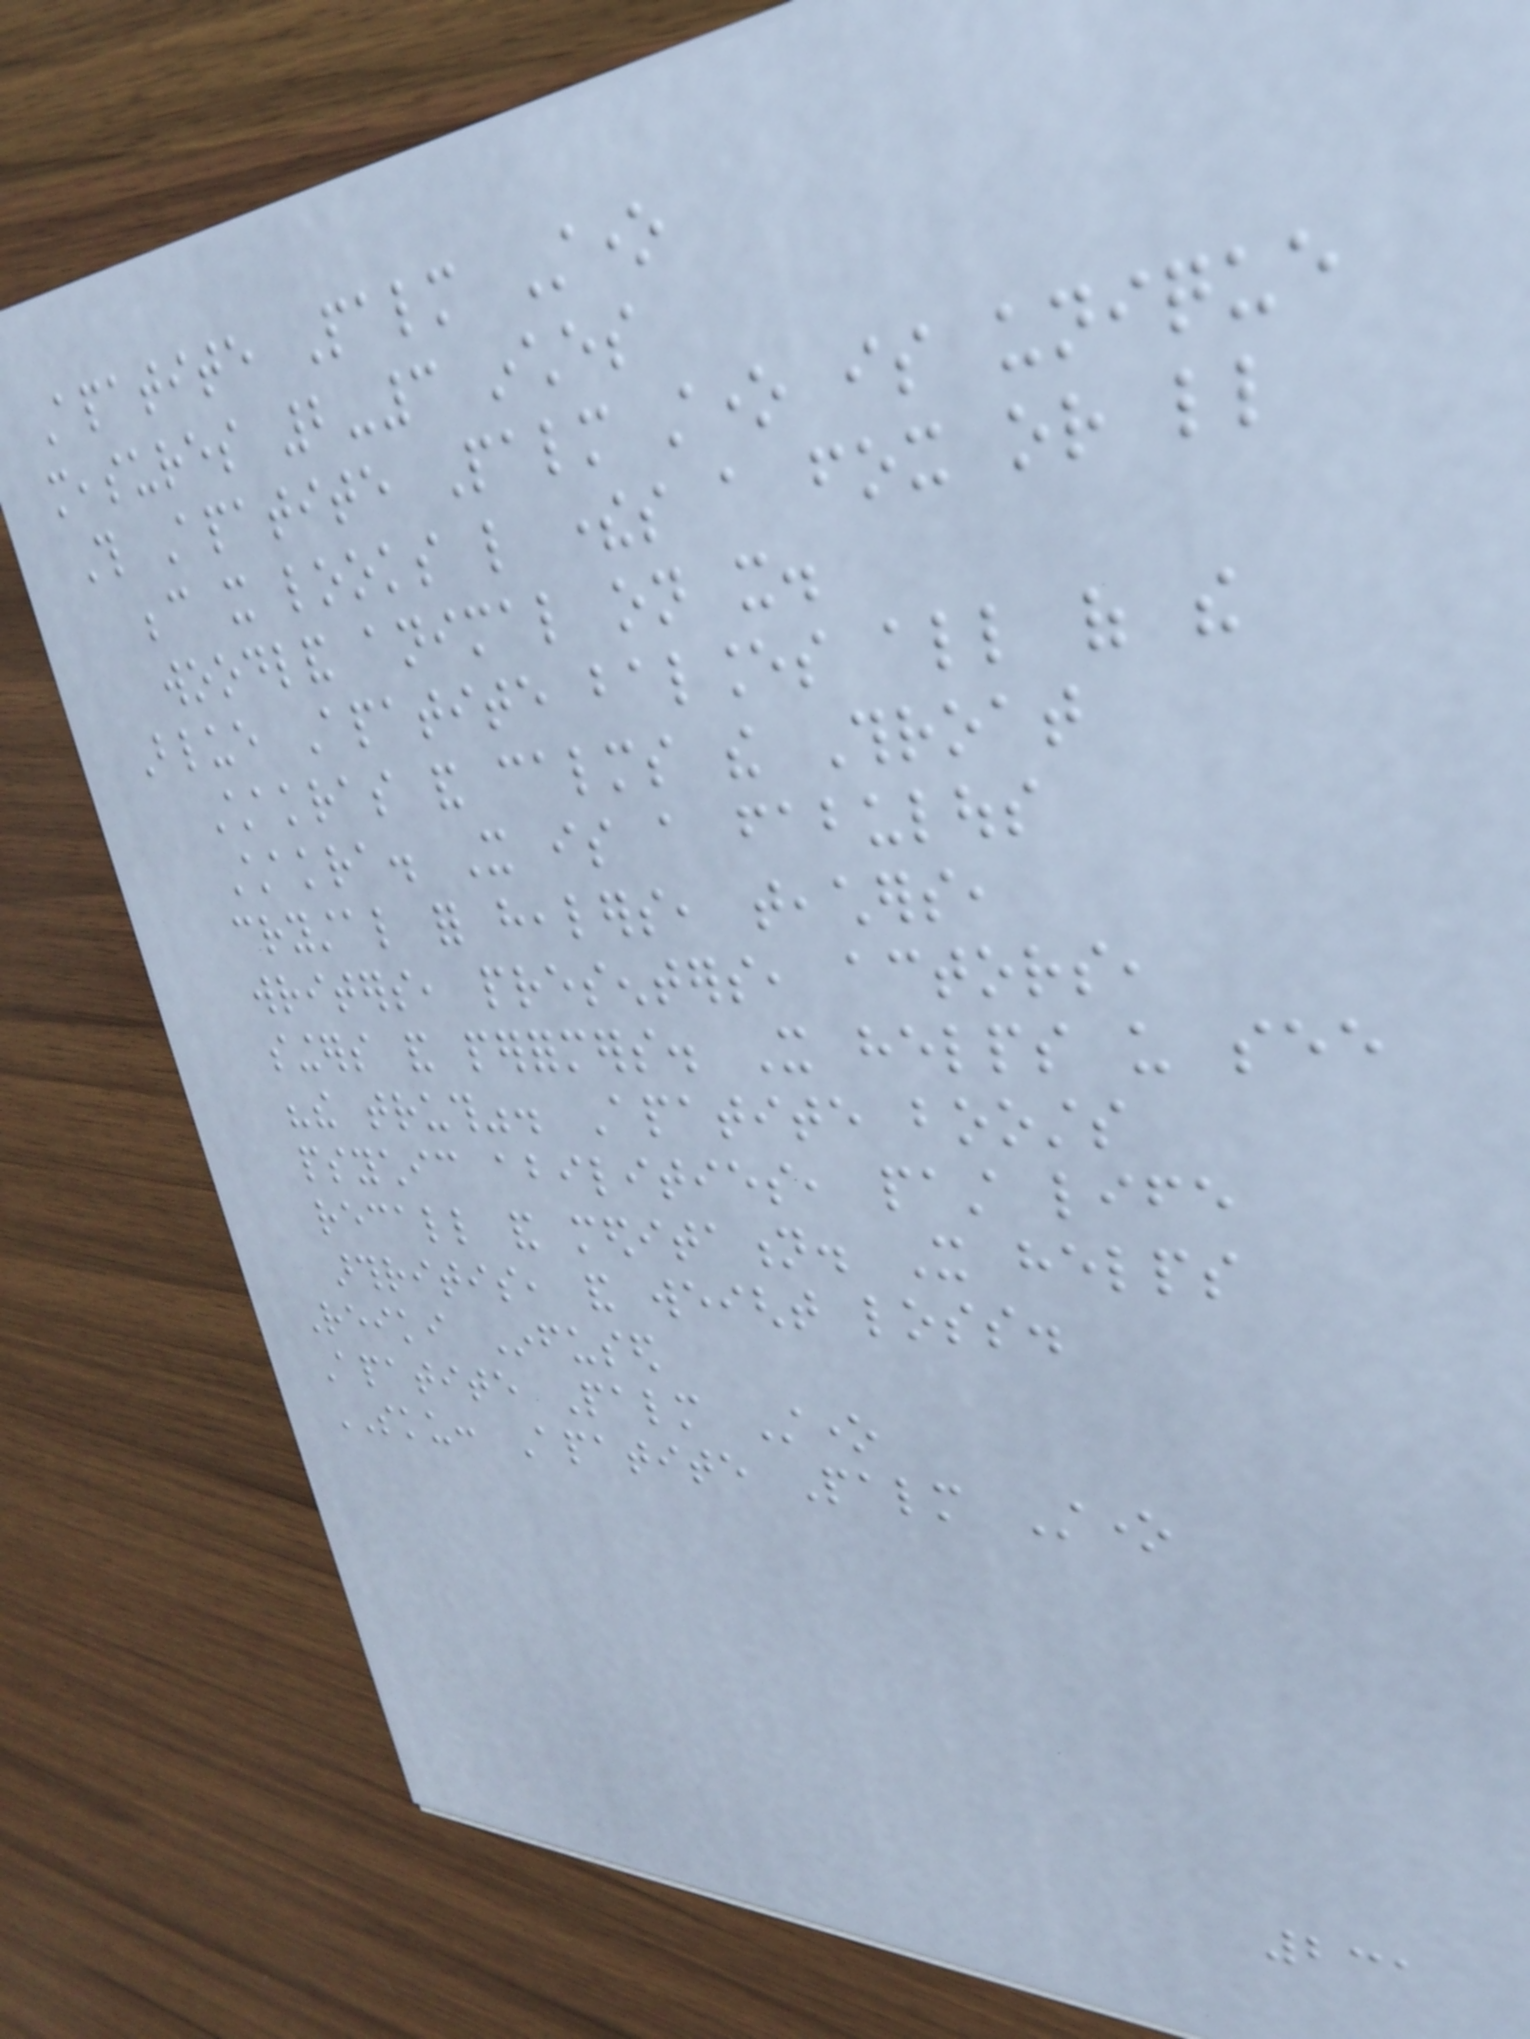Apatite Palm Stone
measures 2-3 inches
This Apatite Palm stone is unique
because it looks like theres a fox or little
woodland animal on it.
Blue Apatite balances all of the
Chakras and calms the Throat
Chakra. It is a fabulous
crystal for healers, teachers,
writers, presenters, actors,
singers and performers. It helps us see
"the truth". Apatite boosts
psychic abilities, past life
recall and meditation. It helps
arthritis, and weight loss.
Reiki Infused
Apatite Palm Stone
SKU: Apatite Palm Stone
231
